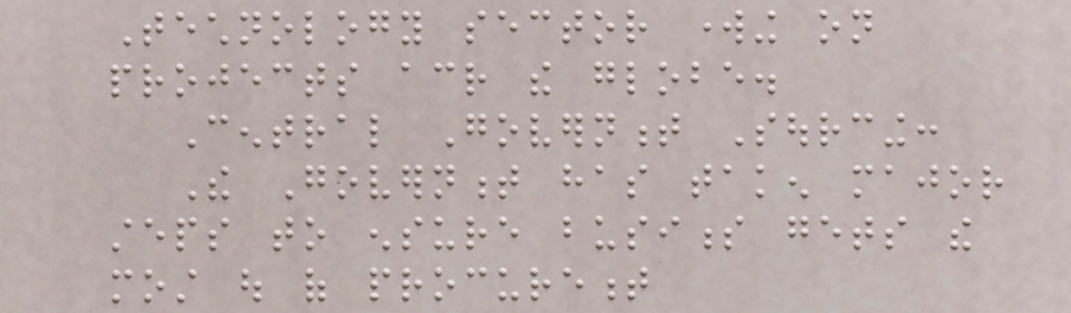Technology sector working on
projects across the globe.
Central Government Sourcing:
The Government has taken major
steps to ensure business gets the
most out of procurement
